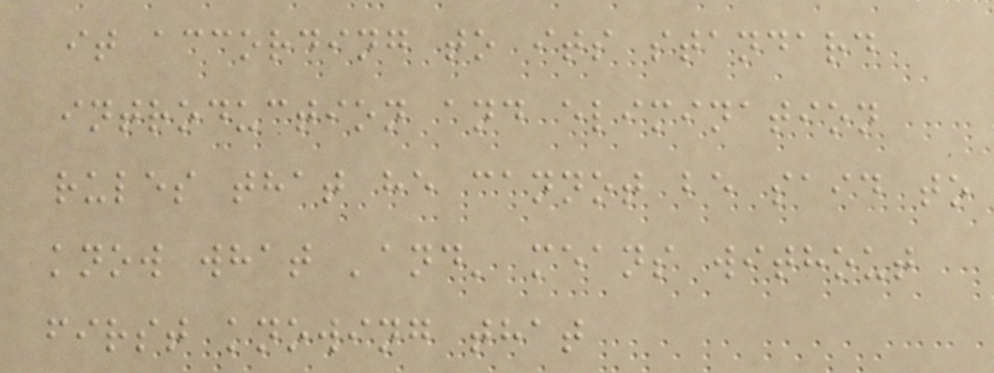it according to its standard
introduction and elimination
rules that he cannot be said to
know what 'and' means without
first knowing that
